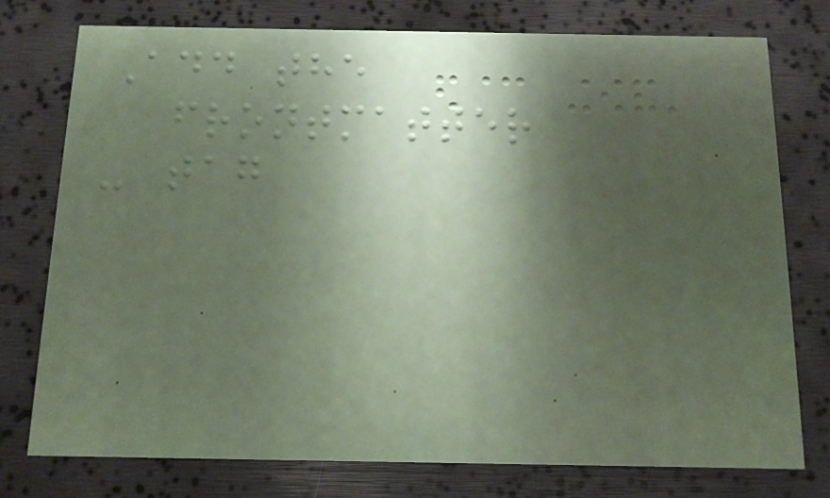Add the
frontmatter
- tag
